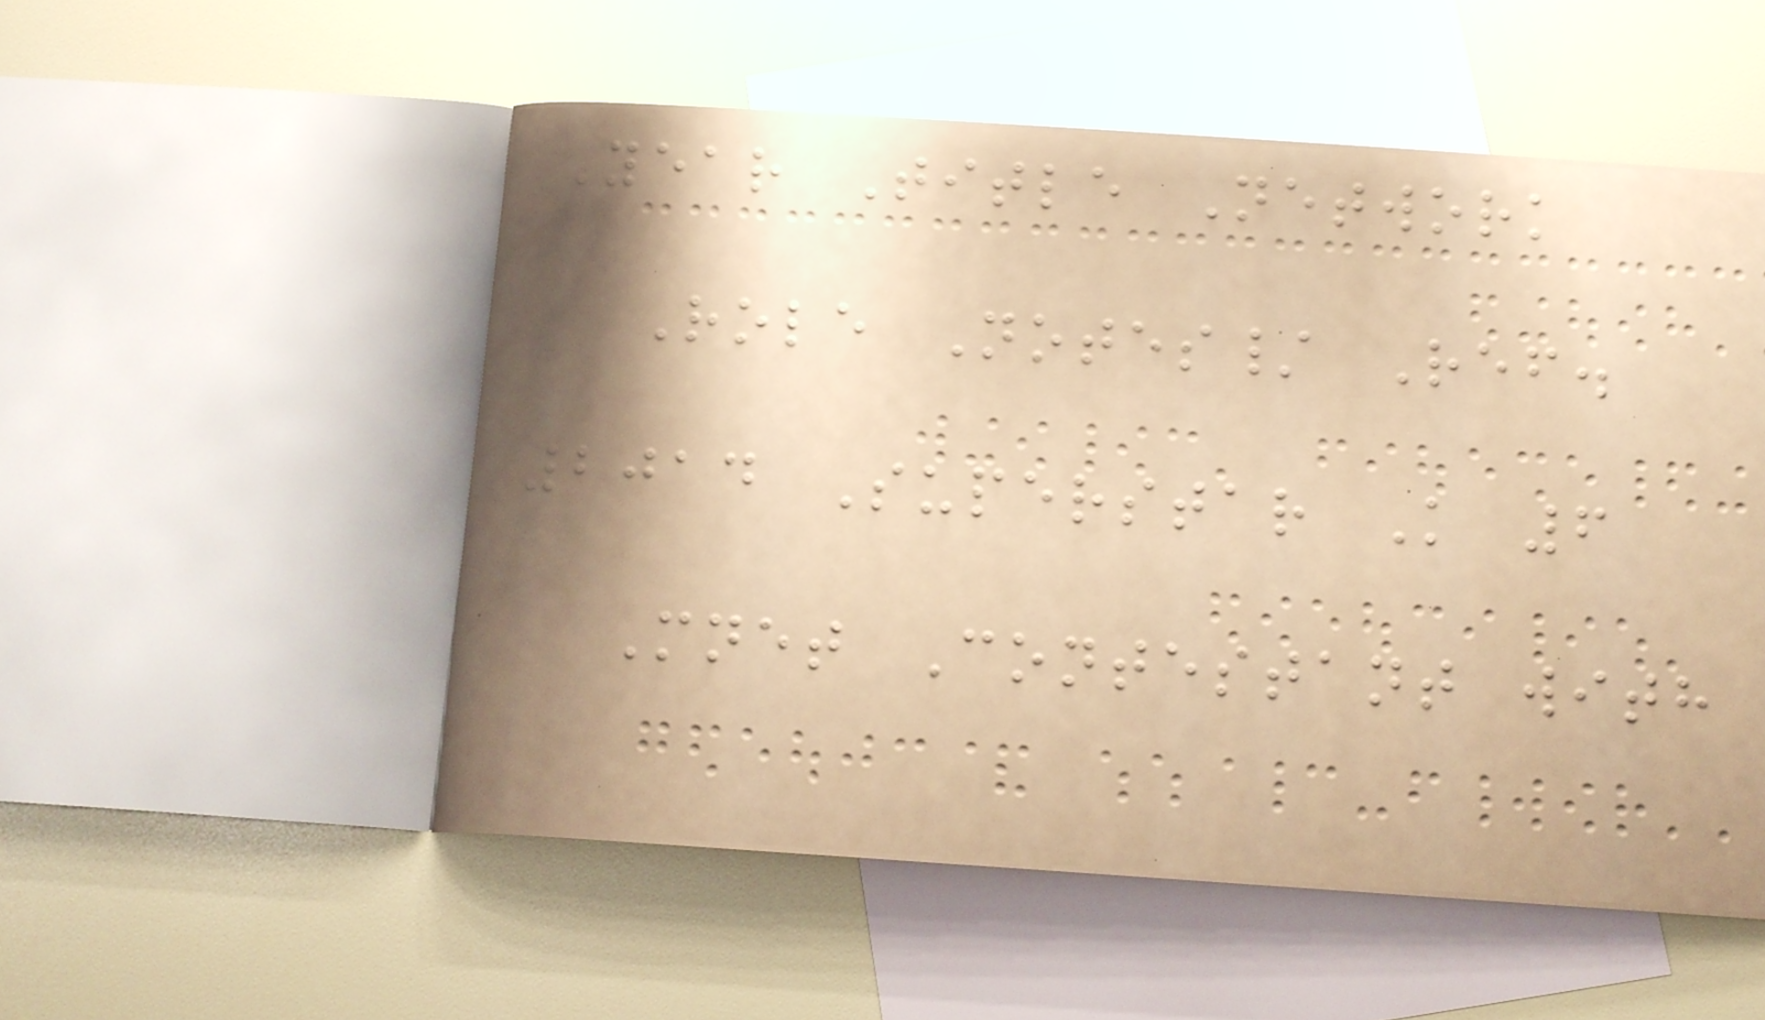Year Title Network
Role Notes/ Ref.
2014 Superstar K 6
Mnet Contestant with
